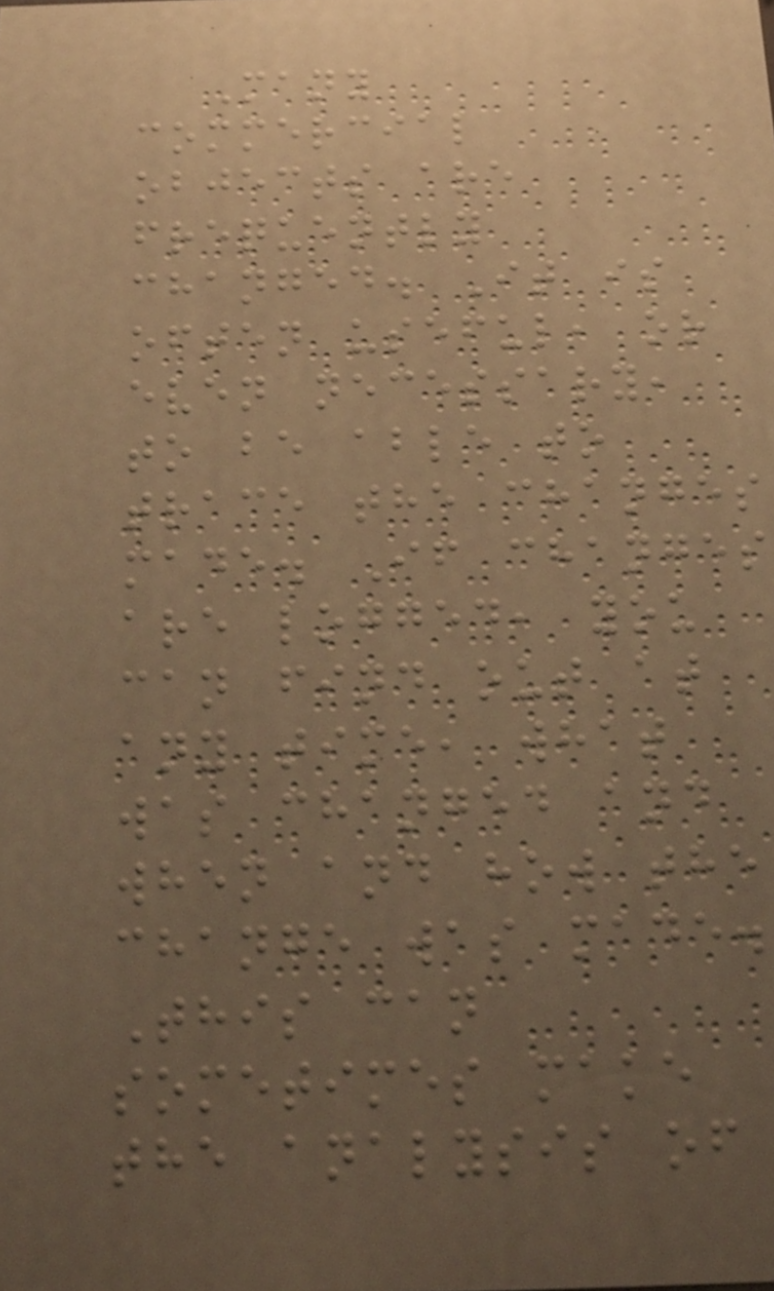Many
commercial
objects are
frequently
changed. It is
often useful, or
even necessary,
to be able to
trace the changes
made. If changes
are logged, you
can find out at
any time, what
was changed and
when and how the
change was made.
This can
sometimes make
the analysis of
